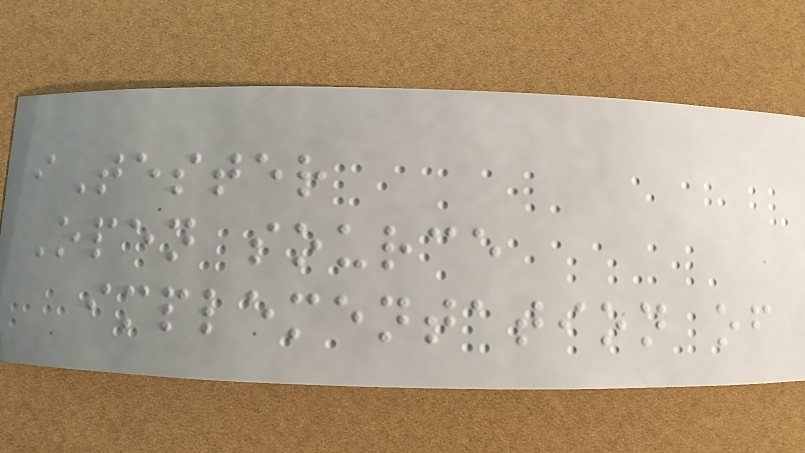iTester
Open source
implementation of
